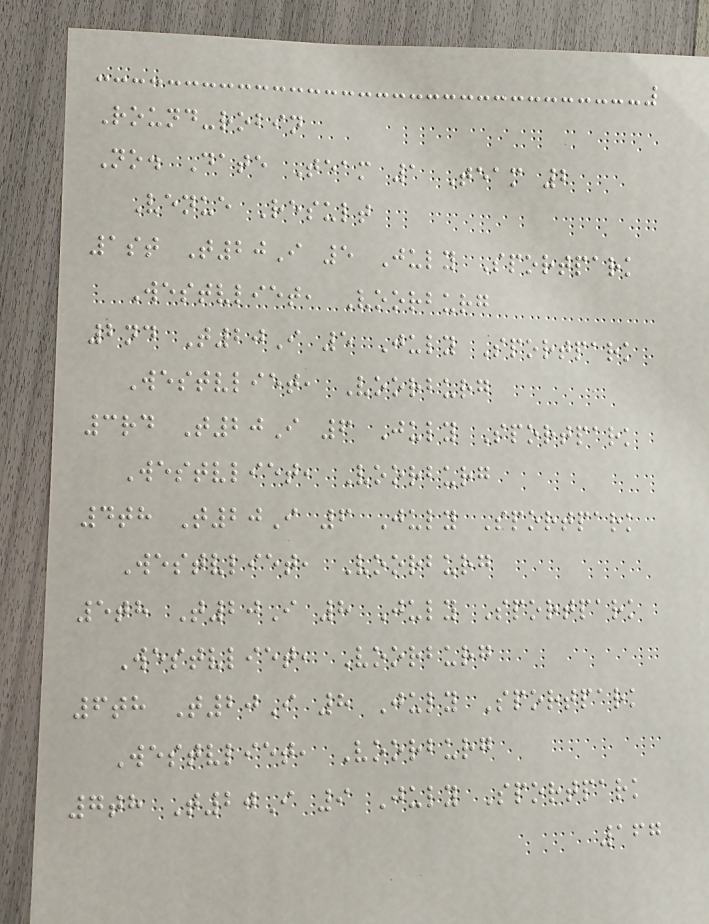Round-robin
No. Date Team 1 Team 2
Venue Result
1st T20I 5 July Sportpark
Westvliet, Voorburg
2nd T20I 5 July Sportpark
Westvliet, Voorburg
3rd T20I 6 July Sportpark
Westvliet, Voorburg
4th T20I 6 July Sportpark
Westvliet, Voorburg
5th T20I 8 July Sportpark
Westvliet, Voorburg
6th T20I 8 July Sportpark
Westvliet, Voorburg
7th T20I 9 July Sportpark
167
